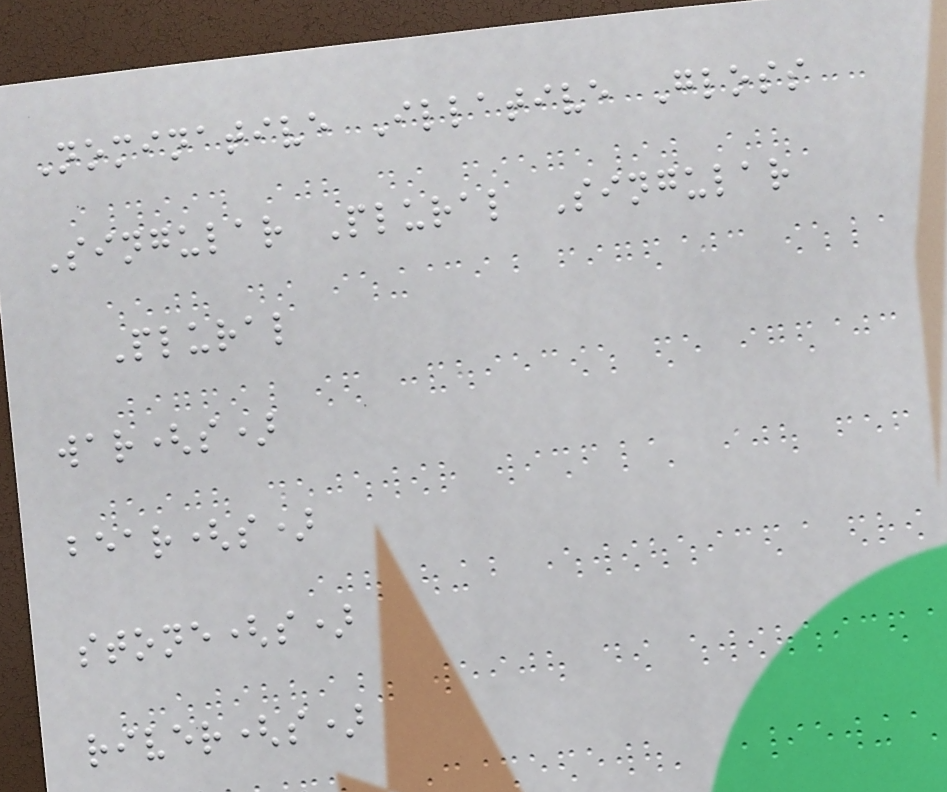Nominative Illative Gloss
Singular Plural Singular
Plural
war(s)
bear(s)
stone(s)
river(s)
